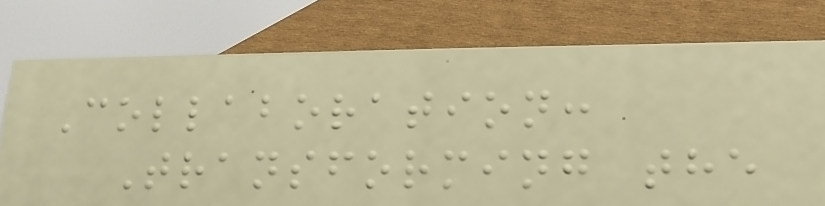Collaboration:
Transforming the
